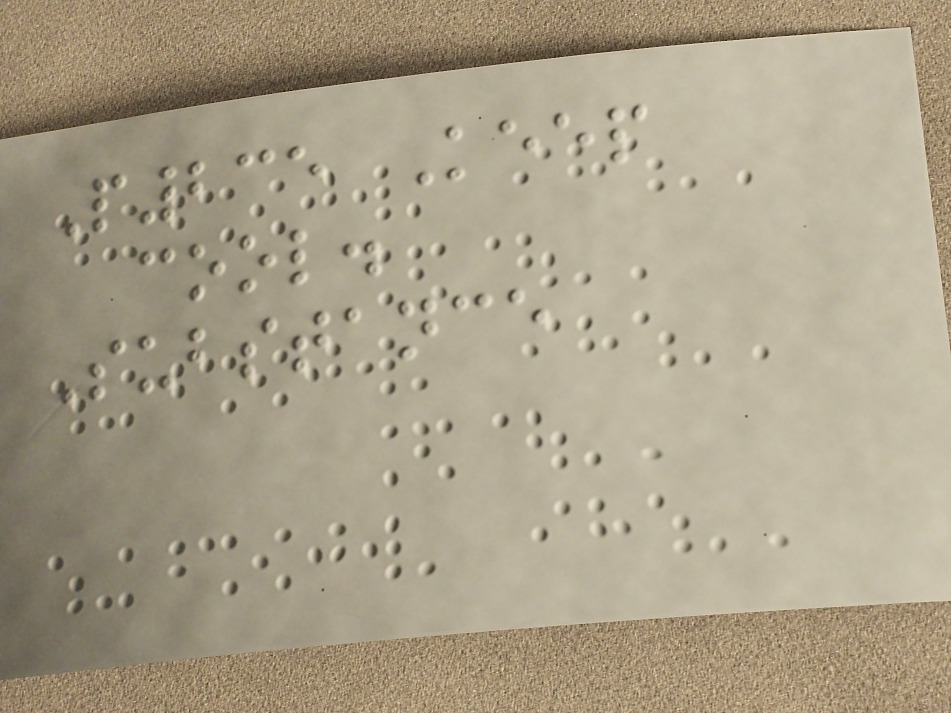P235 Keep
cool.
Substance
